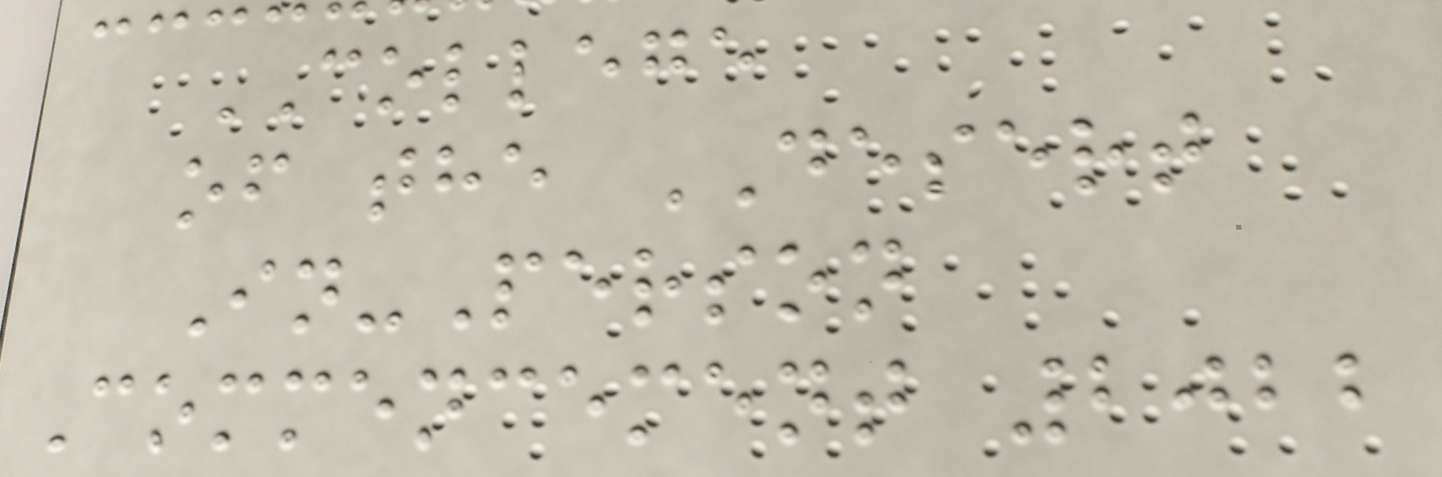COLLEGE
of the DESERT
In-Person
Commencement 2022
